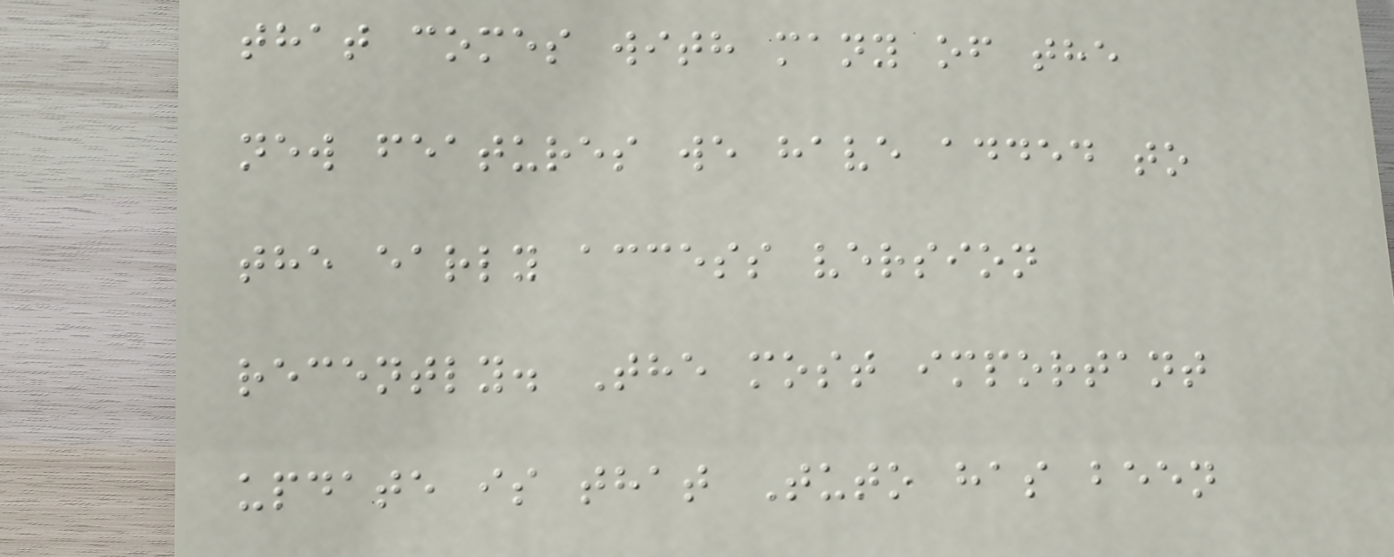that comes with many of the
new features we have added to
the early access version
recently. The most important
update is that Tuto has been
